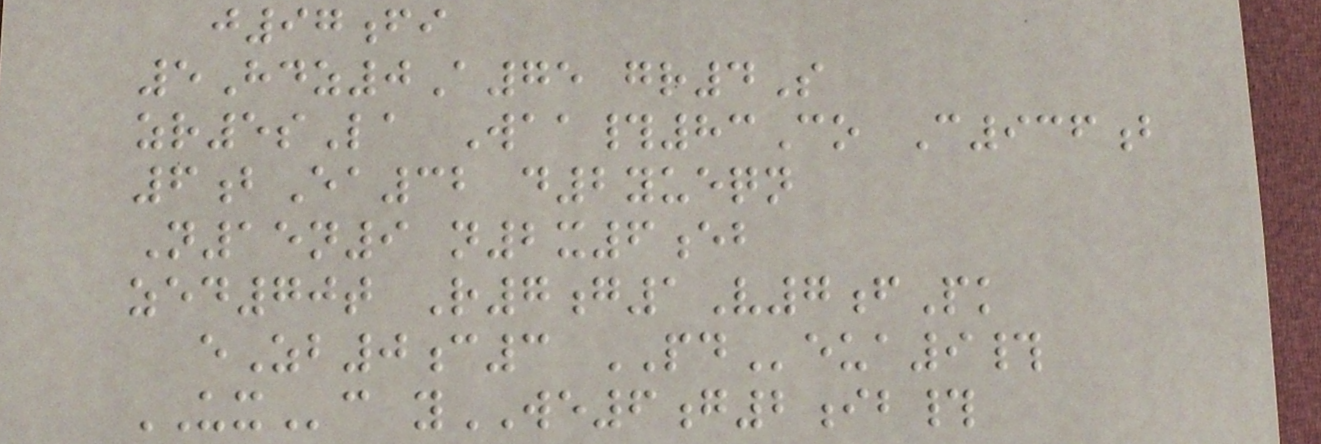j97fi
5Hdz0A75 gr4S
zr5sLa Waa#83Co C936b
6bEa32 d2yueqn
N15n9 n2x6eb
zed70t R7g1V7fPk
eZb0c3 PDeua9#
UXc yWE6g2ib#
